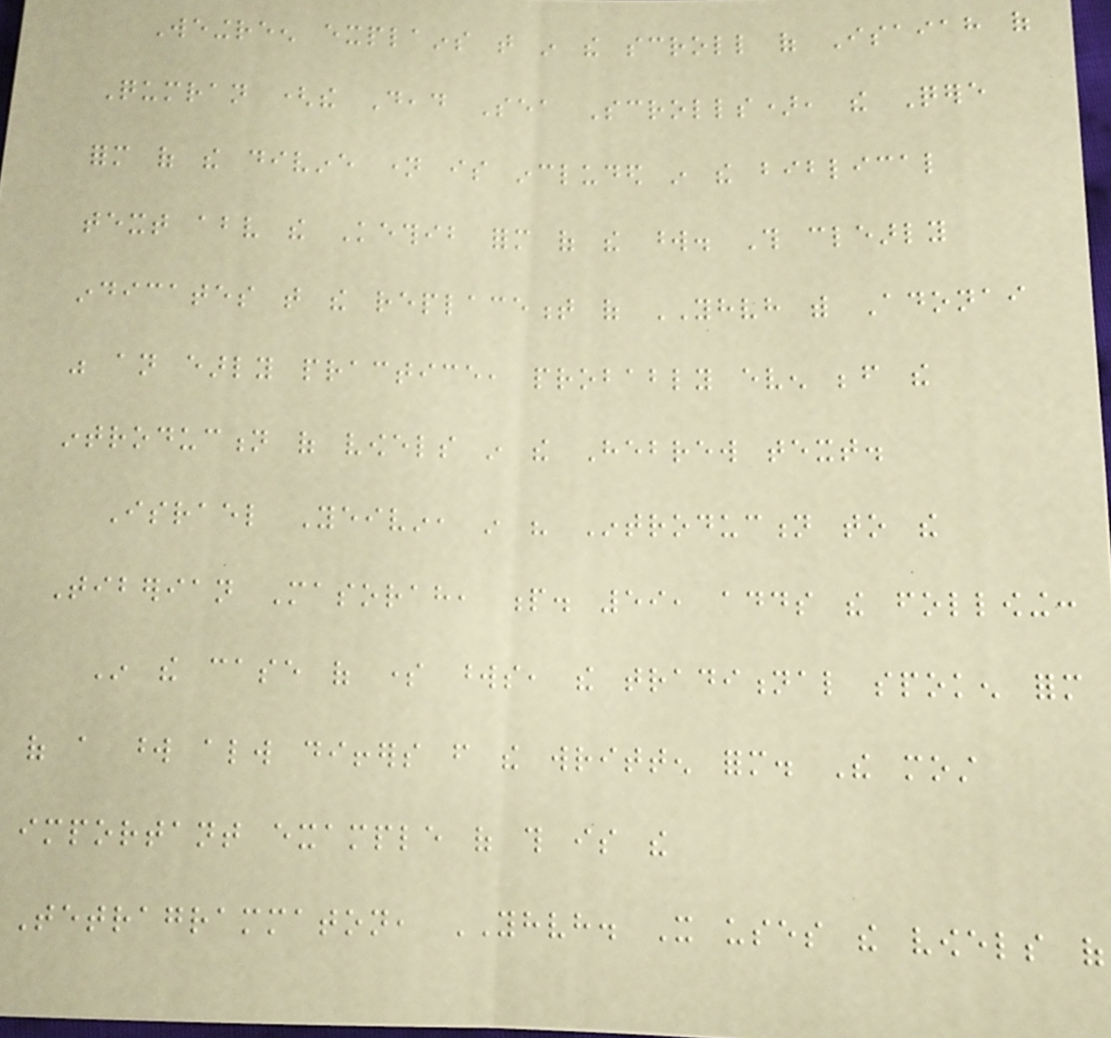Weingreen explains that in the scroll of Isaiah of
Qumran (the Dead Sea Scrolls), the Qere
form of the divine name is included in the biblical
text above the Kethib form of the word. This clearly
indicates that the replacement of YHVH with Adonai
was an early practice, probably even before the
introduction of vowels in the Hebrew text.
Israel Yeivin, in his Introduction to the
Tiberian Masorah, p. 59, adds the following:
In the case of some words, the traditional spoken form
of a word always differs from the written form. The most
important example of this is the
Tetragrammaton, YHVH. It uses the vowels of
